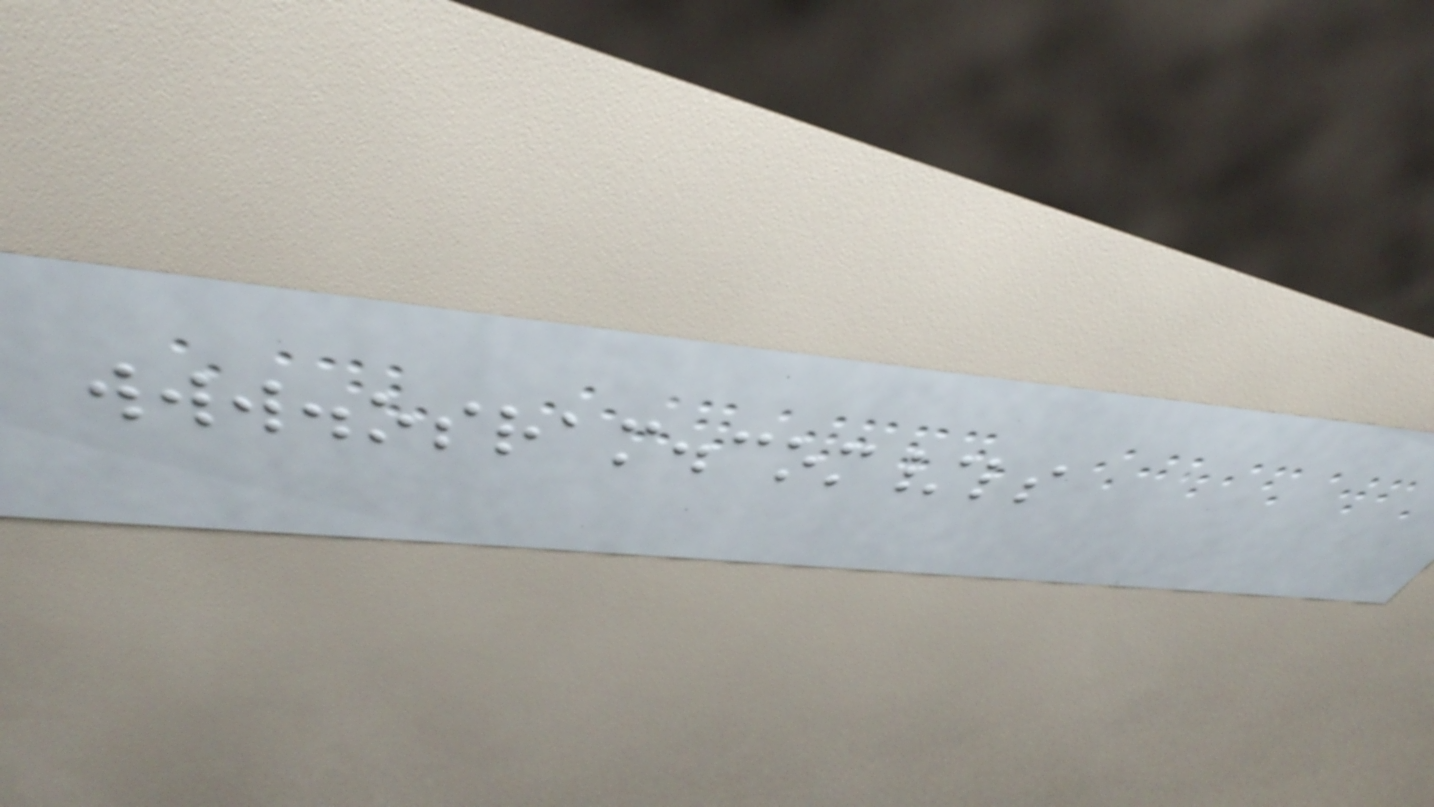www.osram.com/ls
